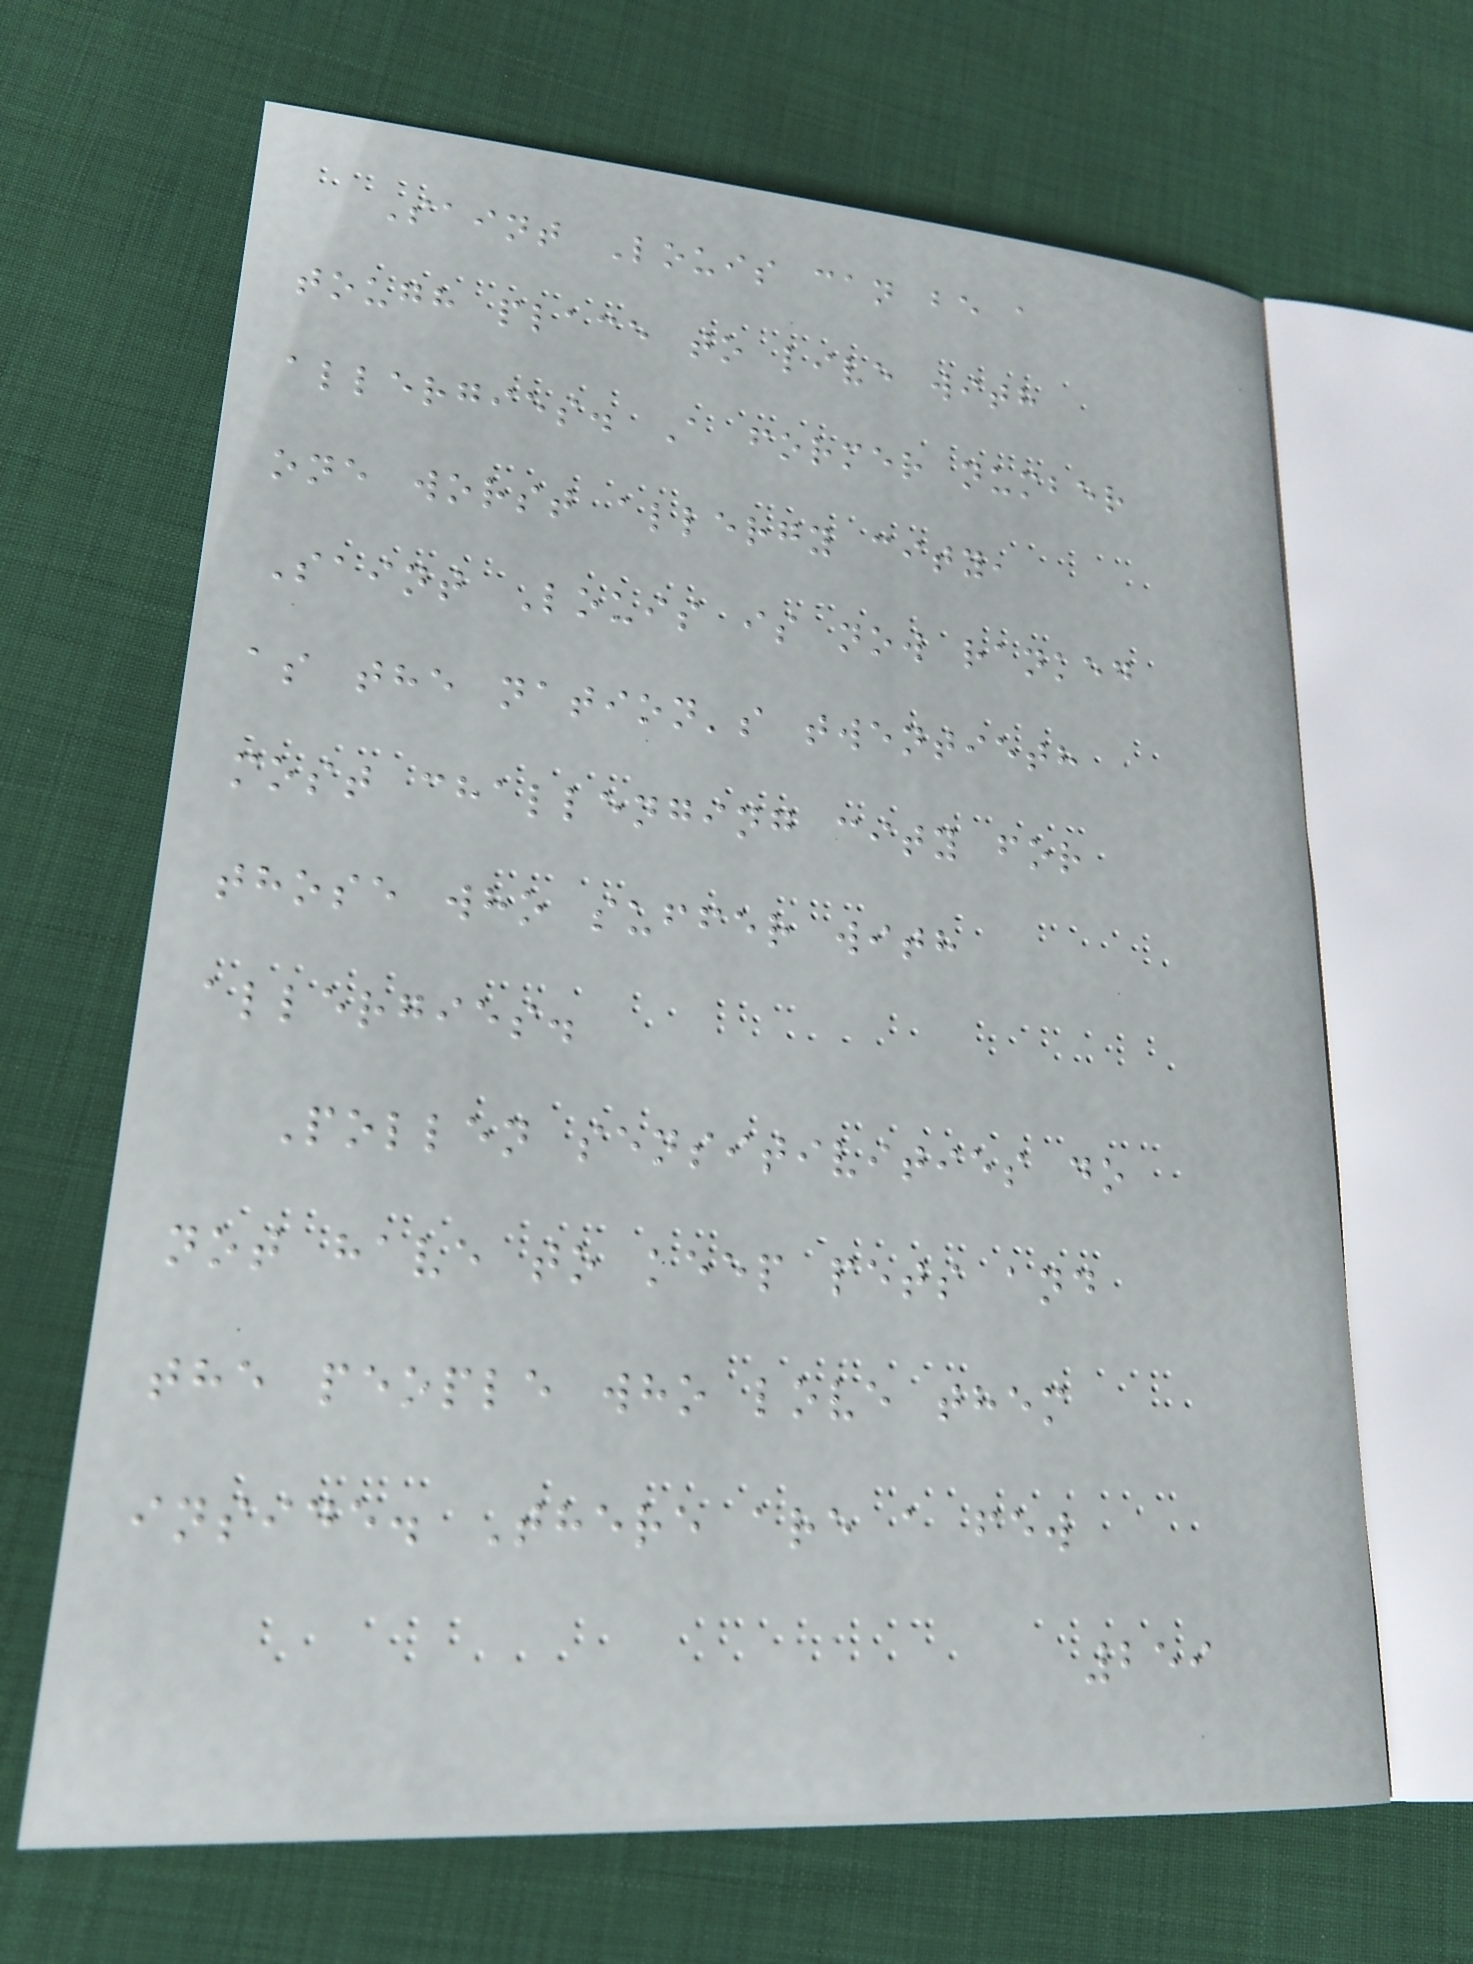Saint Louis can be a
tough place to live with
allergies. A former number
one worst allergy city,
Saint Louis is now ranked
as the nation's twentieth
most challenging city for
those who suffer with
allergies.
Pollen sensitivities do
not have to keep pets and
the people who love them
inside. There are a few
259
